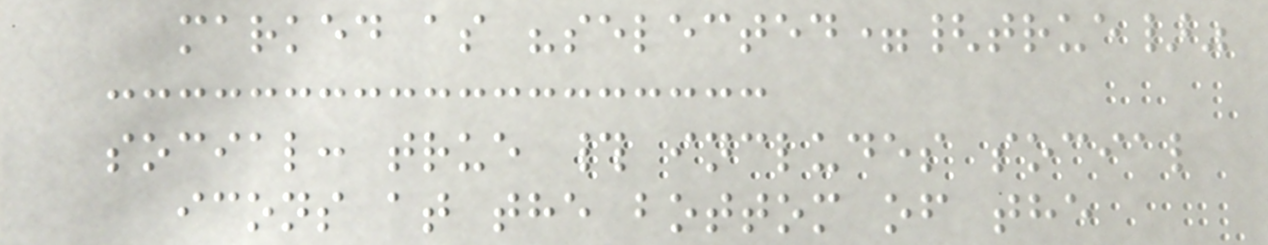marked as "selected={true}"
social: true # includes social
icons at the bottom of the
